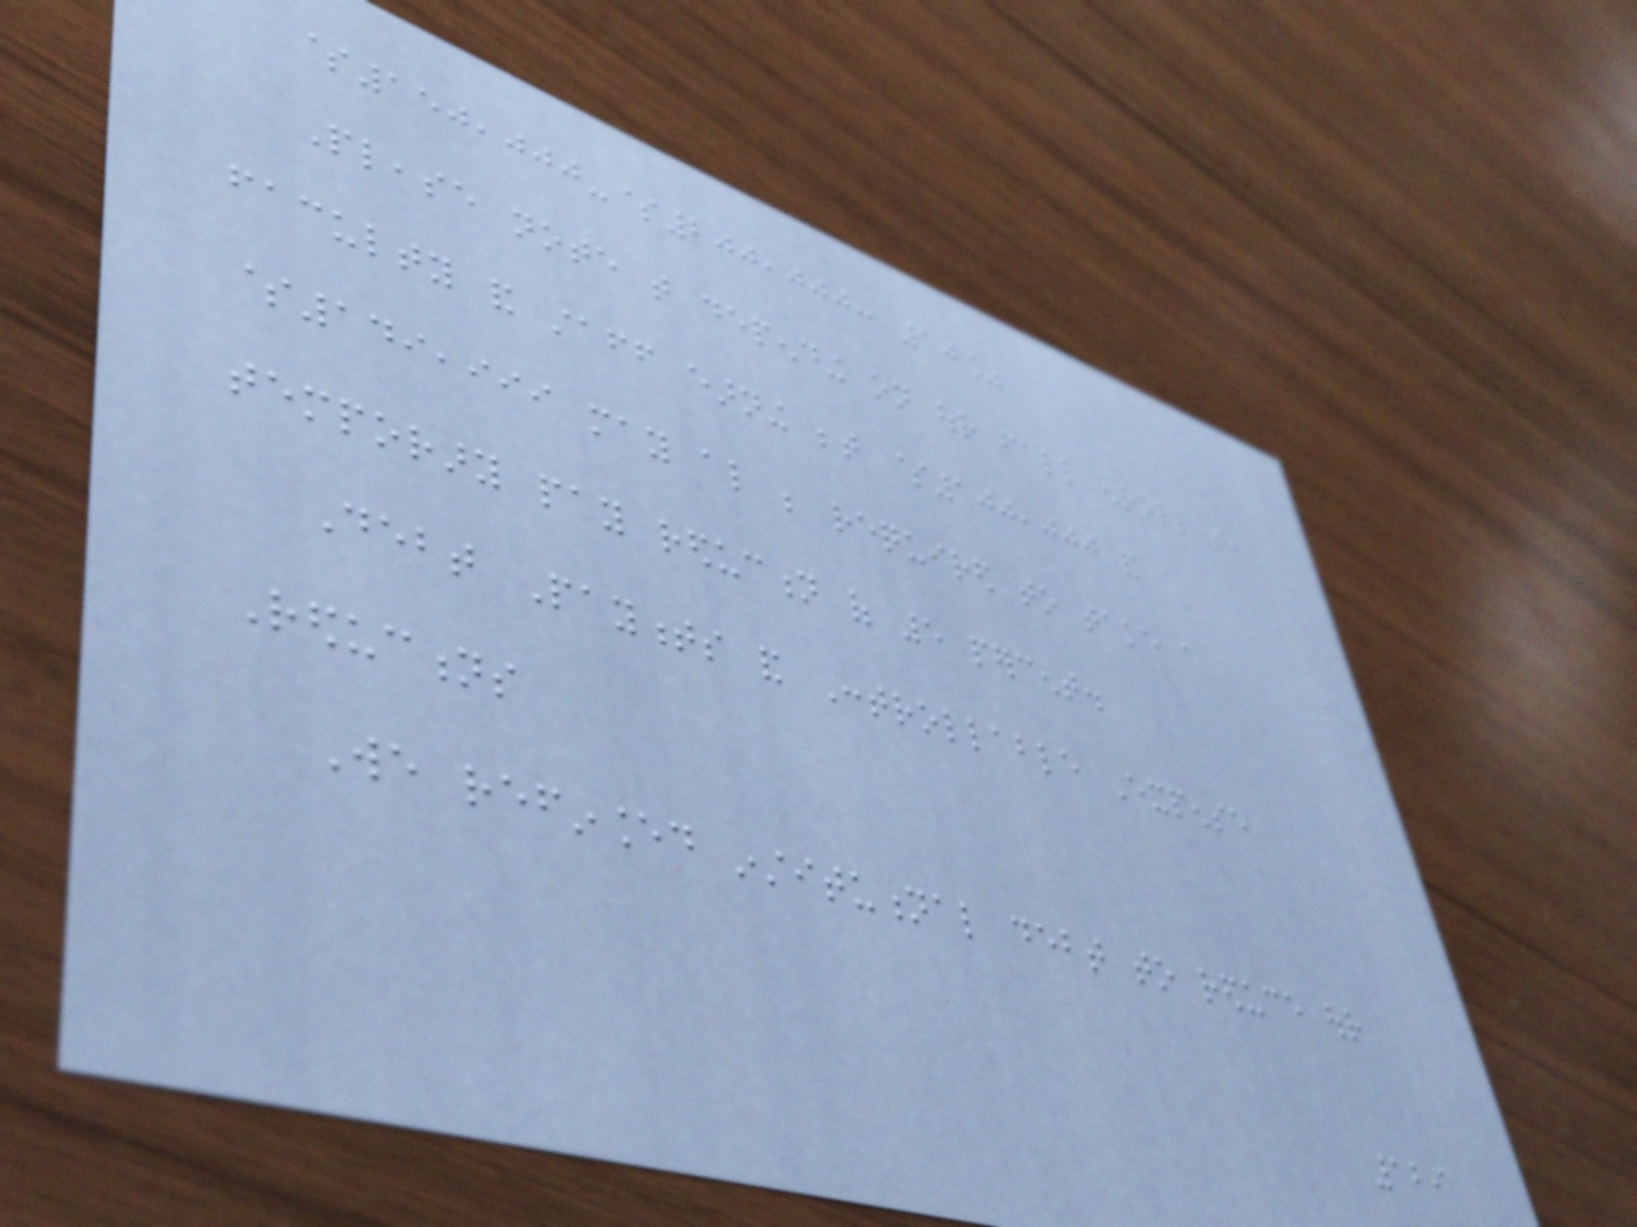$150,000-$200,000: 10%
Please note that depending on our fall enrollment,
faculty and staff earning between $100,000 and
$149,999 may also be required to take a
temporary pay reduction of 5 percent.
Debt Payments and Controllable Expense
Reductions
We refinanced institutional debt to reduce our
129
